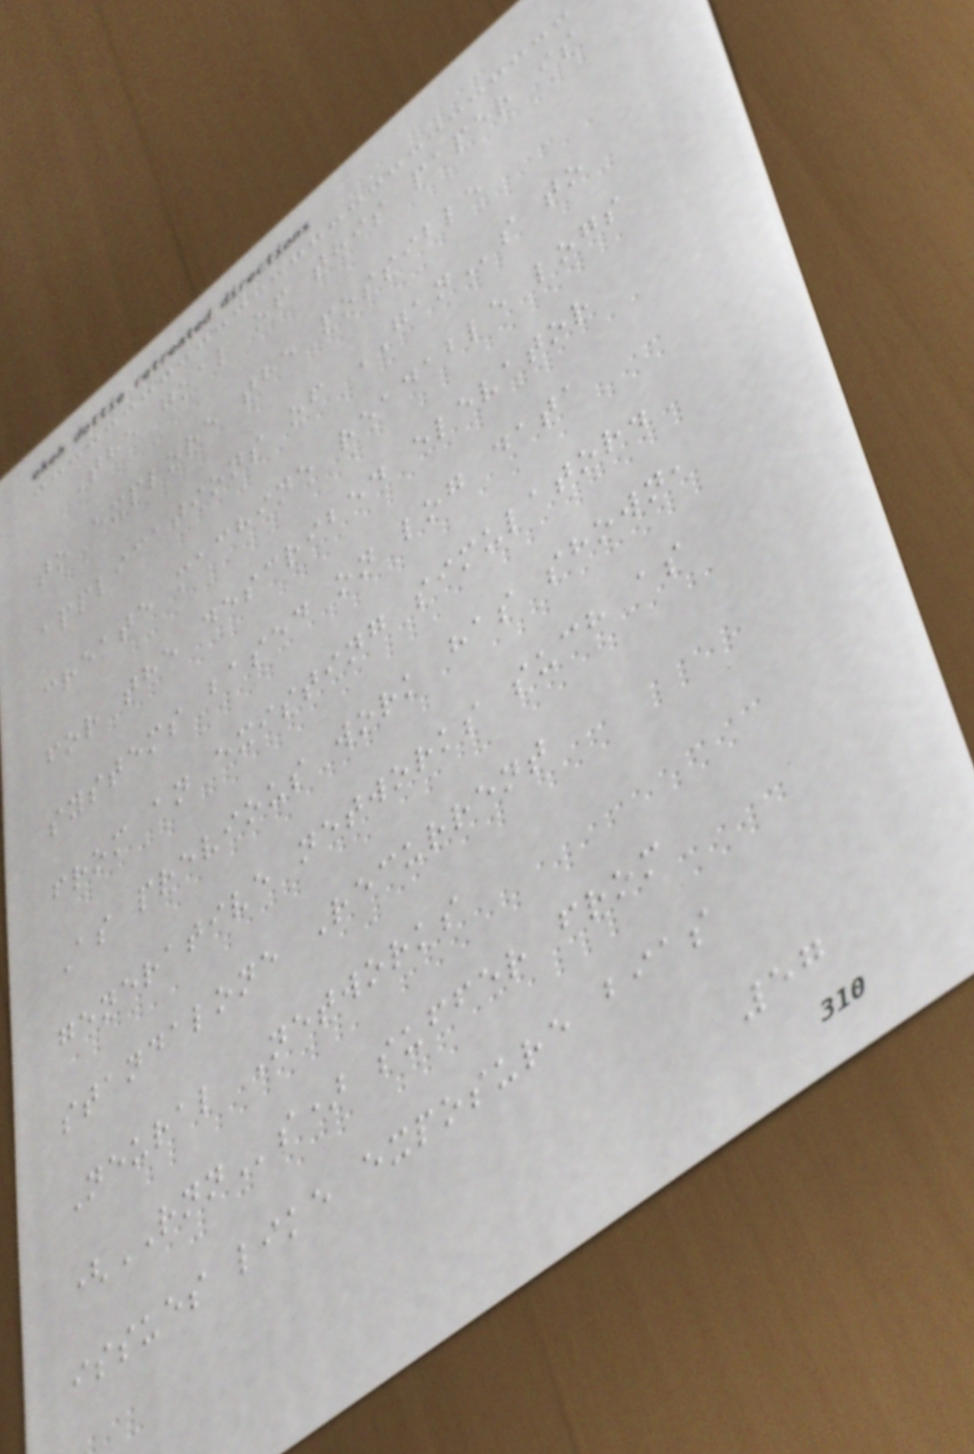The goal of this paper is
to explore the possible
applications of GANs to
create machine readable logs
for the described elevator
systems based on log data
from an existing simulator.
As previous work has shown,
generative networks such as
standalone Recurrent
Neural Networks
(RNNs) suffer from
issues like exposure bias
57
